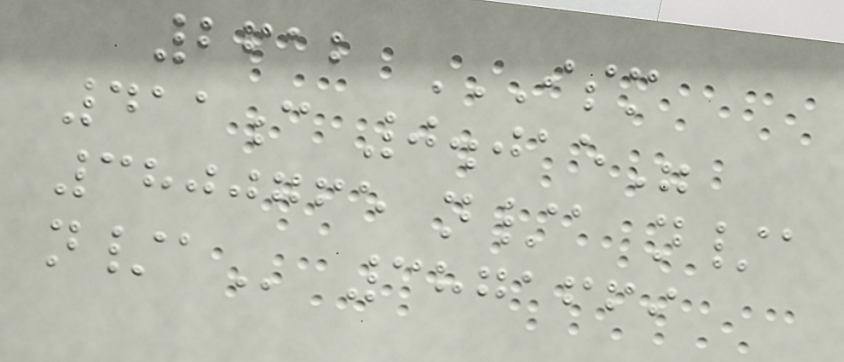2612 ISM
411C 0.015"
3800765 N/A N/A
N/A 3871669
